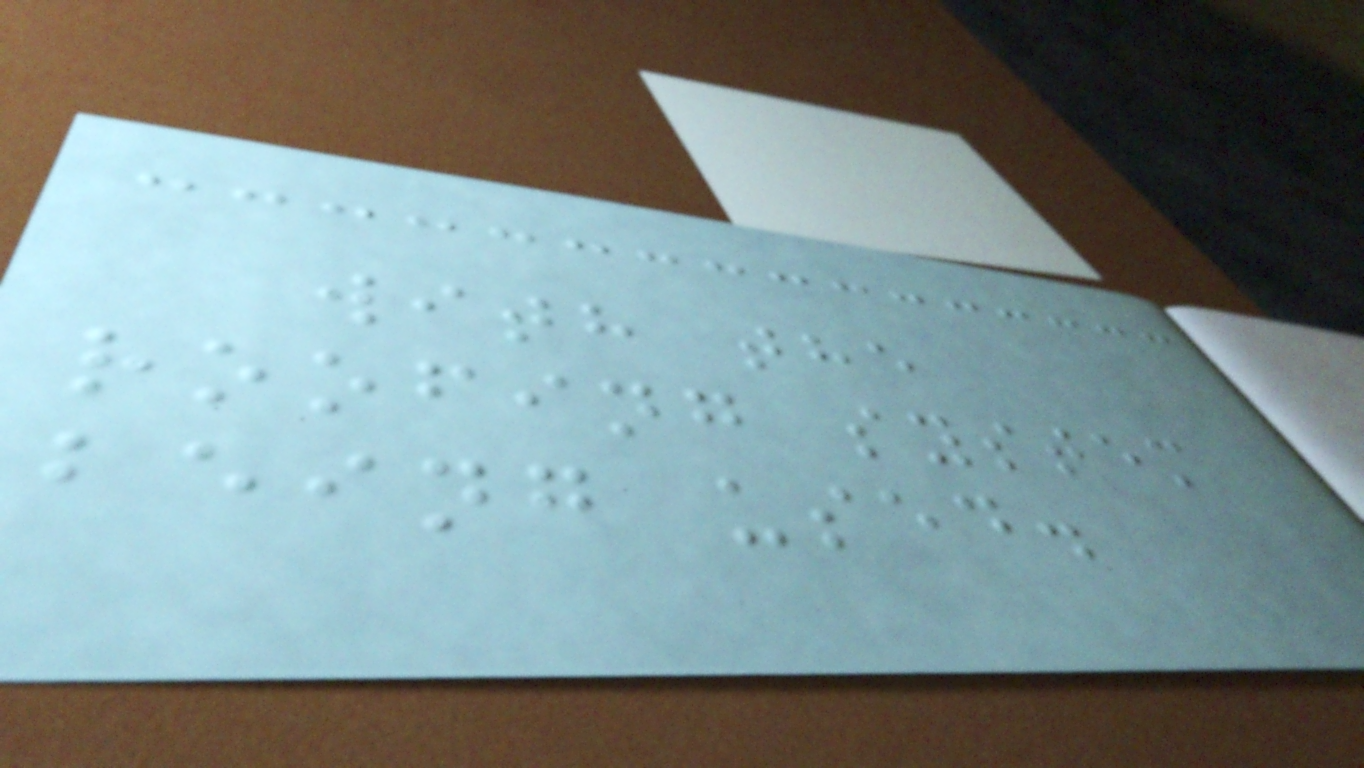with the
roofing system
being used.
